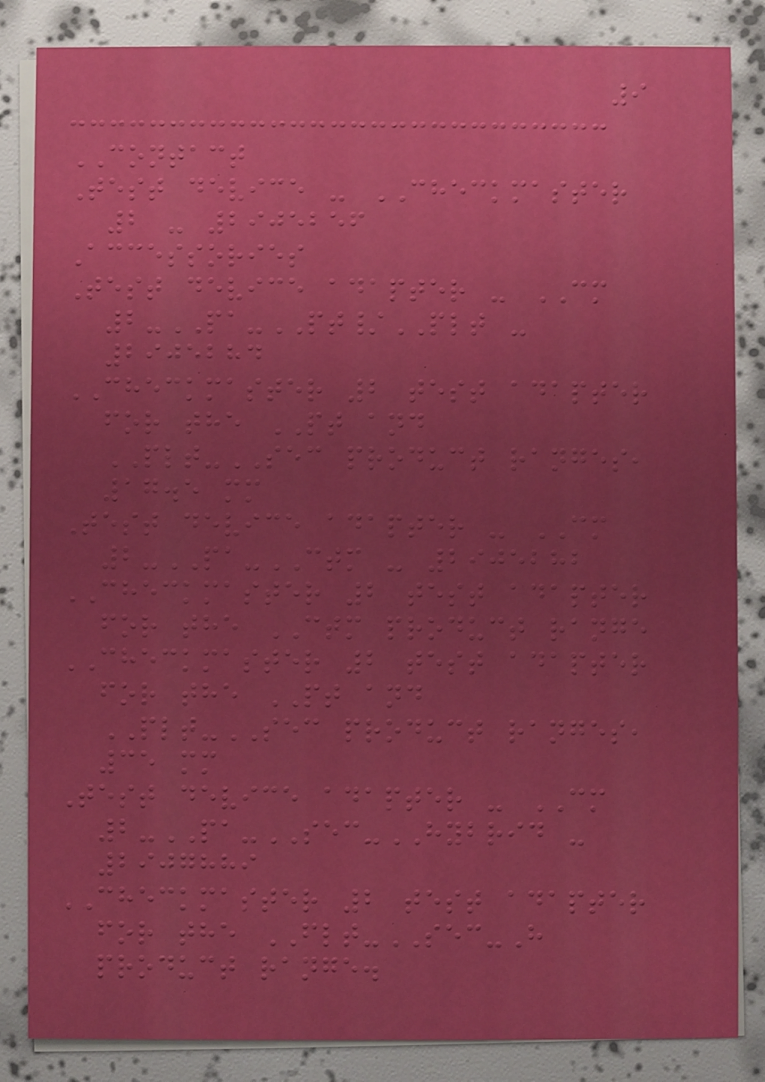9
CONTACT
Test device - CHECKMASTER
2 - 2905256
Accessories
Test device adapter - CM
2-PA-PT/PLT -
2905284
CHECKMASTER 2 test adapter
for the PT and
PLT-SEC product ranges,
17.5 mm
Test device adapter - CM
2-PA-CTM - 2905282
CHECKMASTER 2 test adapter
for the CTM product range
CHECKMASTER 2 test adapter
for the PT and
PLT-SEC product ranges,
35 mm
Test device adapter - CM
2-PA-SEC-HYBRID -
2907889
CHECKMASTER 2 test adapter
for the FLT-SEC-H
product range.
